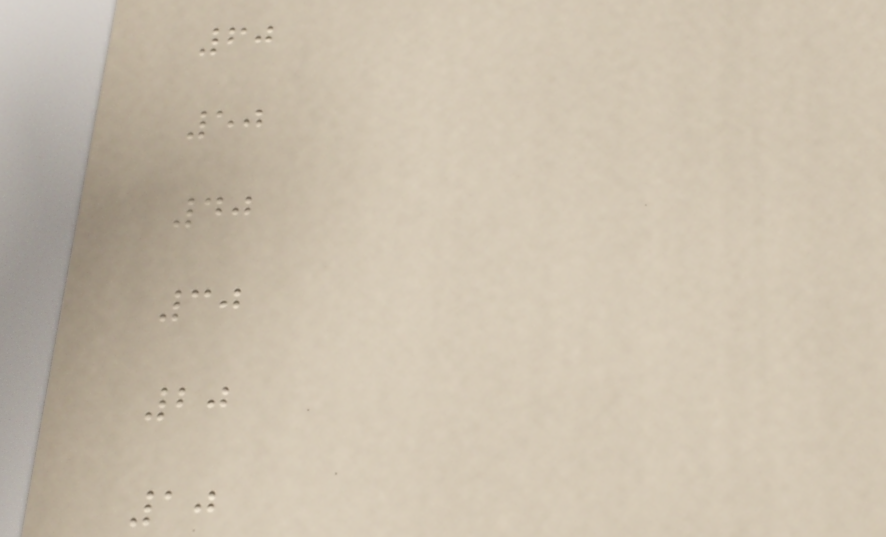60
50
40
30
20
10
